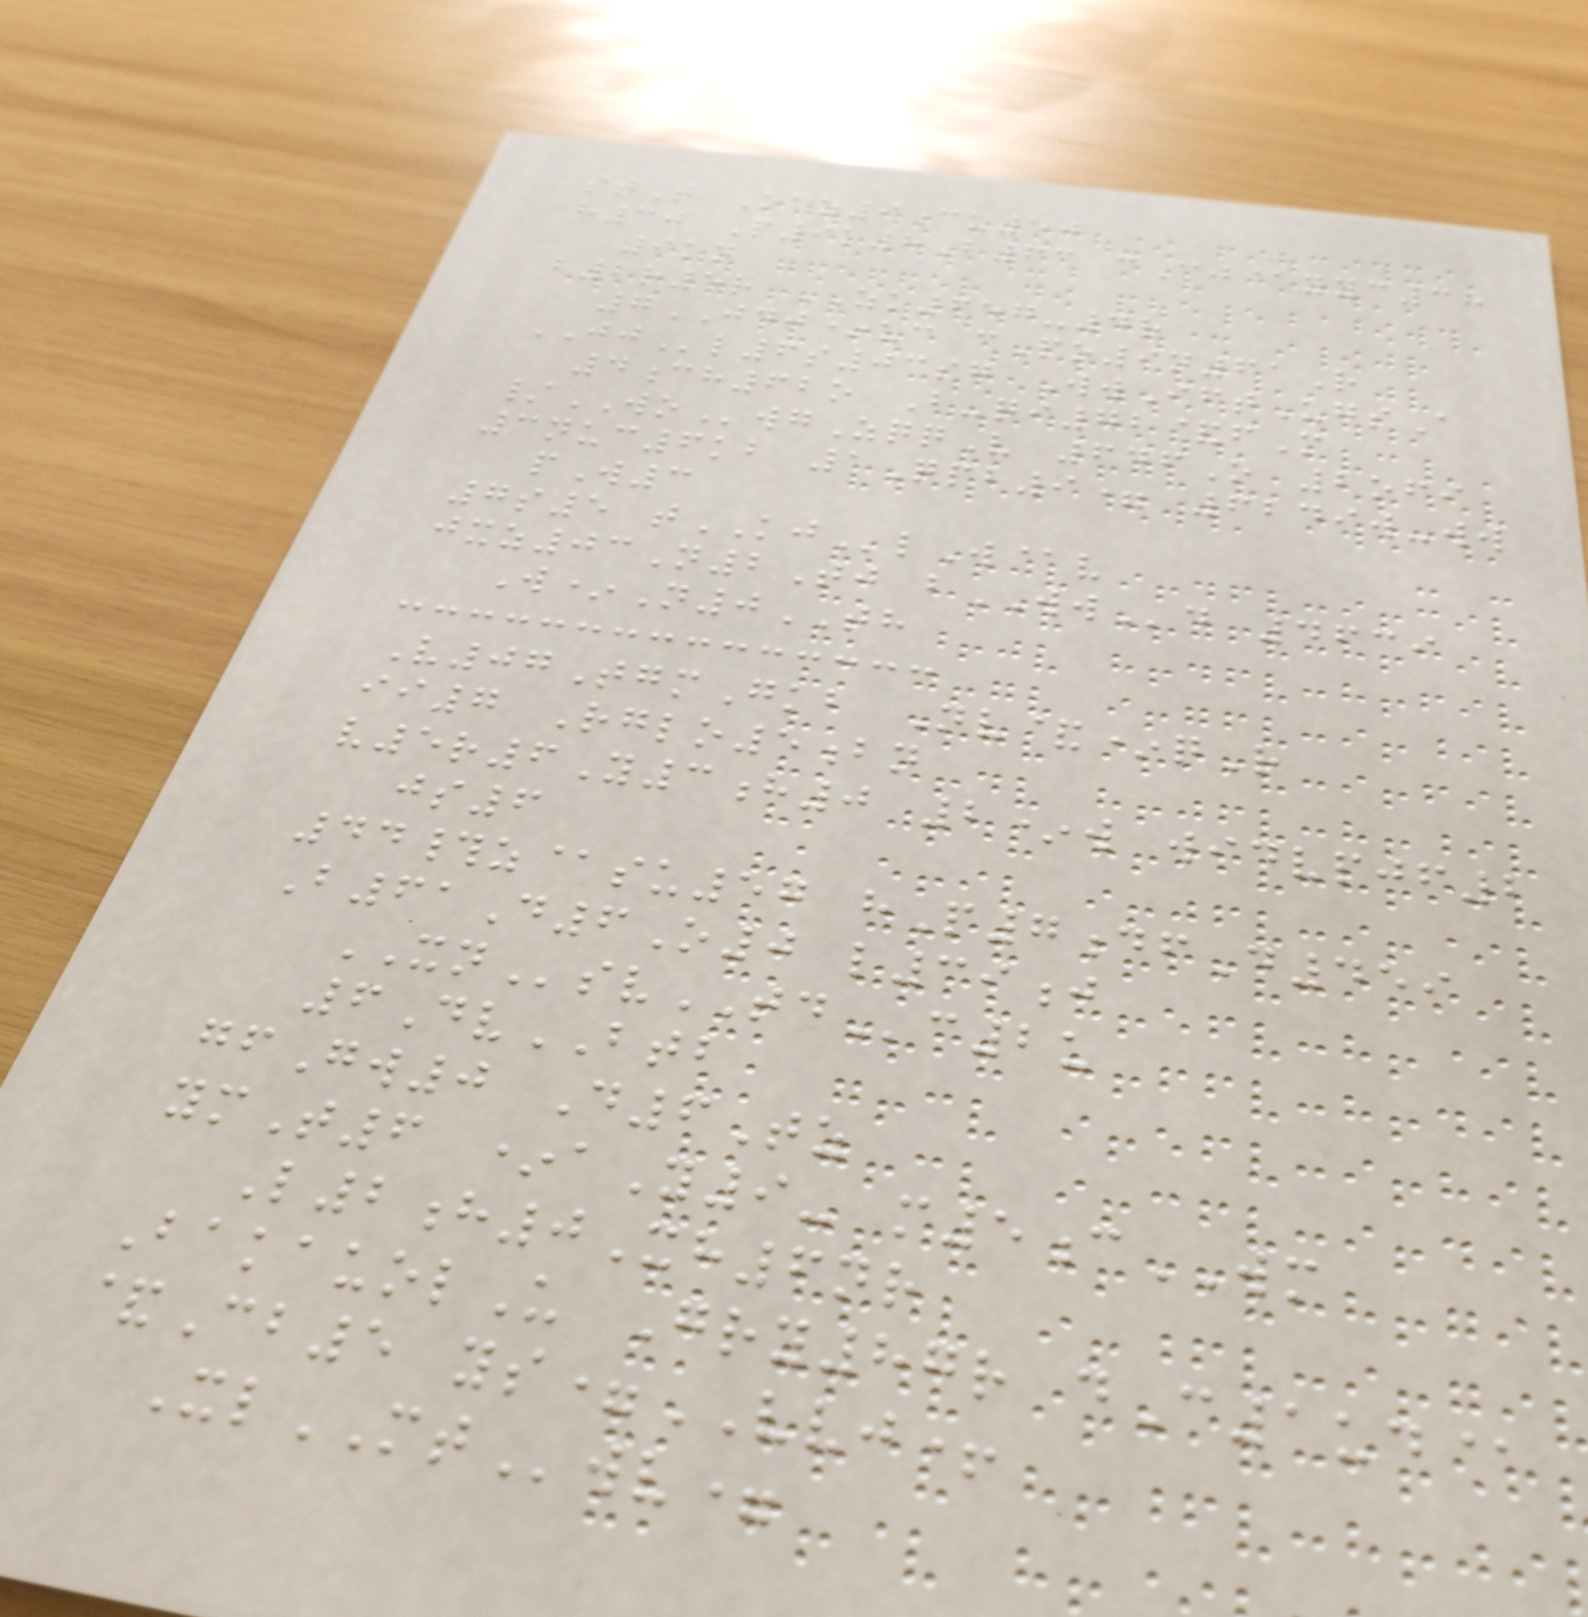stT Oaz9cu50
h30 P9k8B63 cCj@yyc38
9kn
b2r5r ZK657-4r
7JDJ*uc cPo9n61R
JJl6s03sg WwIftUgsA
4ch62o B-qi72&fM
/WOwgZqqV 646O 2ofi
3nuc6kb 1Qpb9= 6249w-ww
pW3
7s5 tKJlW@v
jxz03N2Tj bWWd 4639
W*N0TH
V07TgmGkb Nv&*qR
ii7 Rglo5bn
v5r6Y3h0 2*w widvpjf2
js6
44#z@su57 hP7dfD459
B61D6O0 l39j
XNsvTDc2u
6DvBTB
gfGw0 D6Tz
ymT6 *aY9- m5cWM
L2h0Xh6nr
BakauolU Gry87r dC1ud@
&Cb5 ys=VVJ+
XlMTwv=
